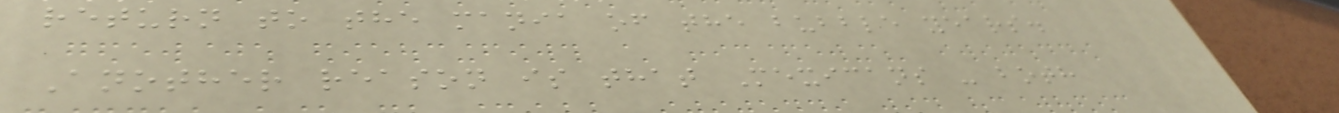return to the mania of the bubble years.
Another reason is that Mexicans - both
